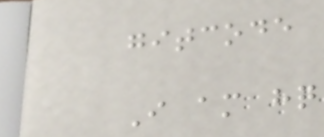gitcode
I am hq
